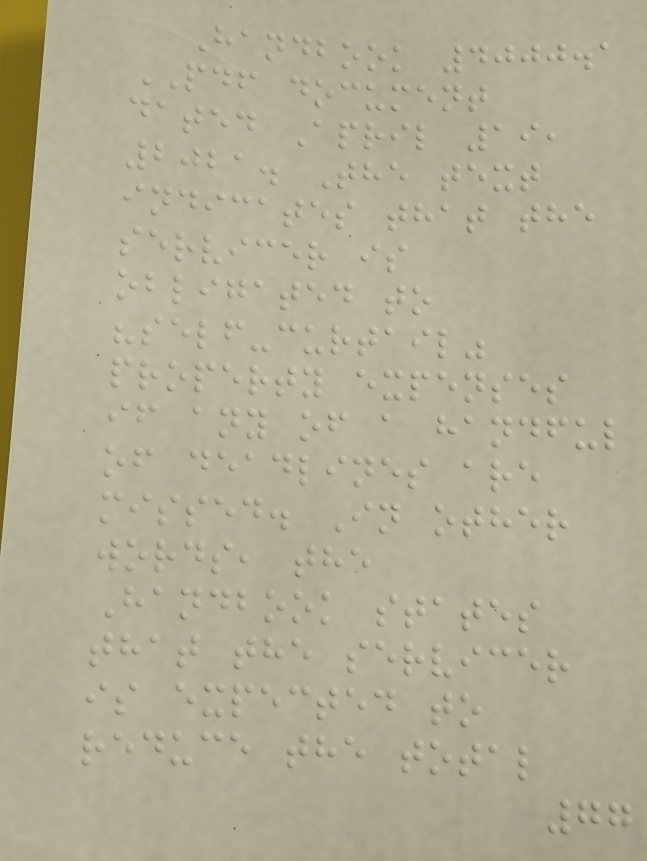Handbook 4000.1
PDF document
dated April 19,
2021. The text
indicates that the
servicer is
obligated to
"self-curtail"
property expenses
if any of a handful
of deadlines are
missed. In other
words, the
Handbook states
that the servicer
is expected to
reduce the total
77
